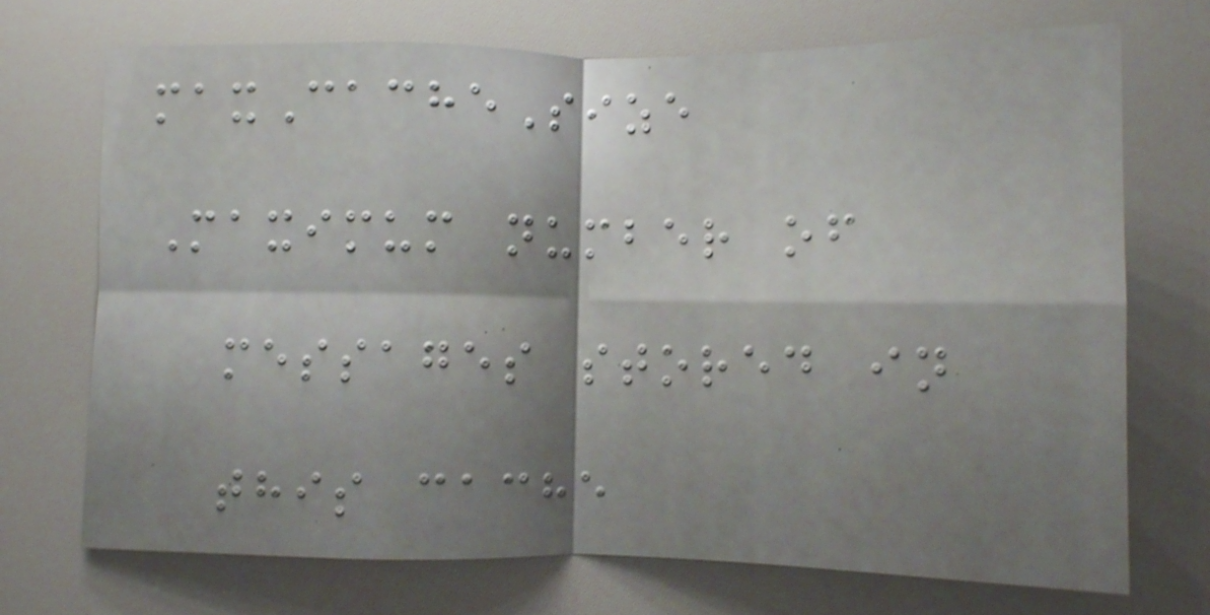maxCacheSize
Maximum number of
messages stored in
this cache
